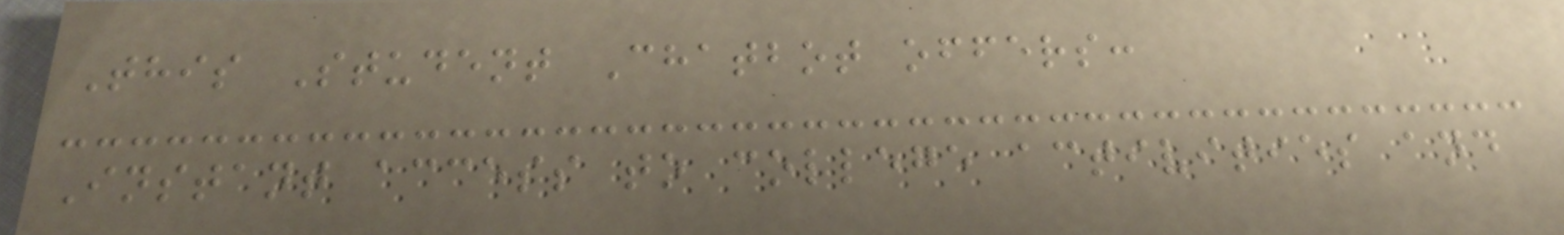This Student Chatbot offers:
Instant access to college activities and
